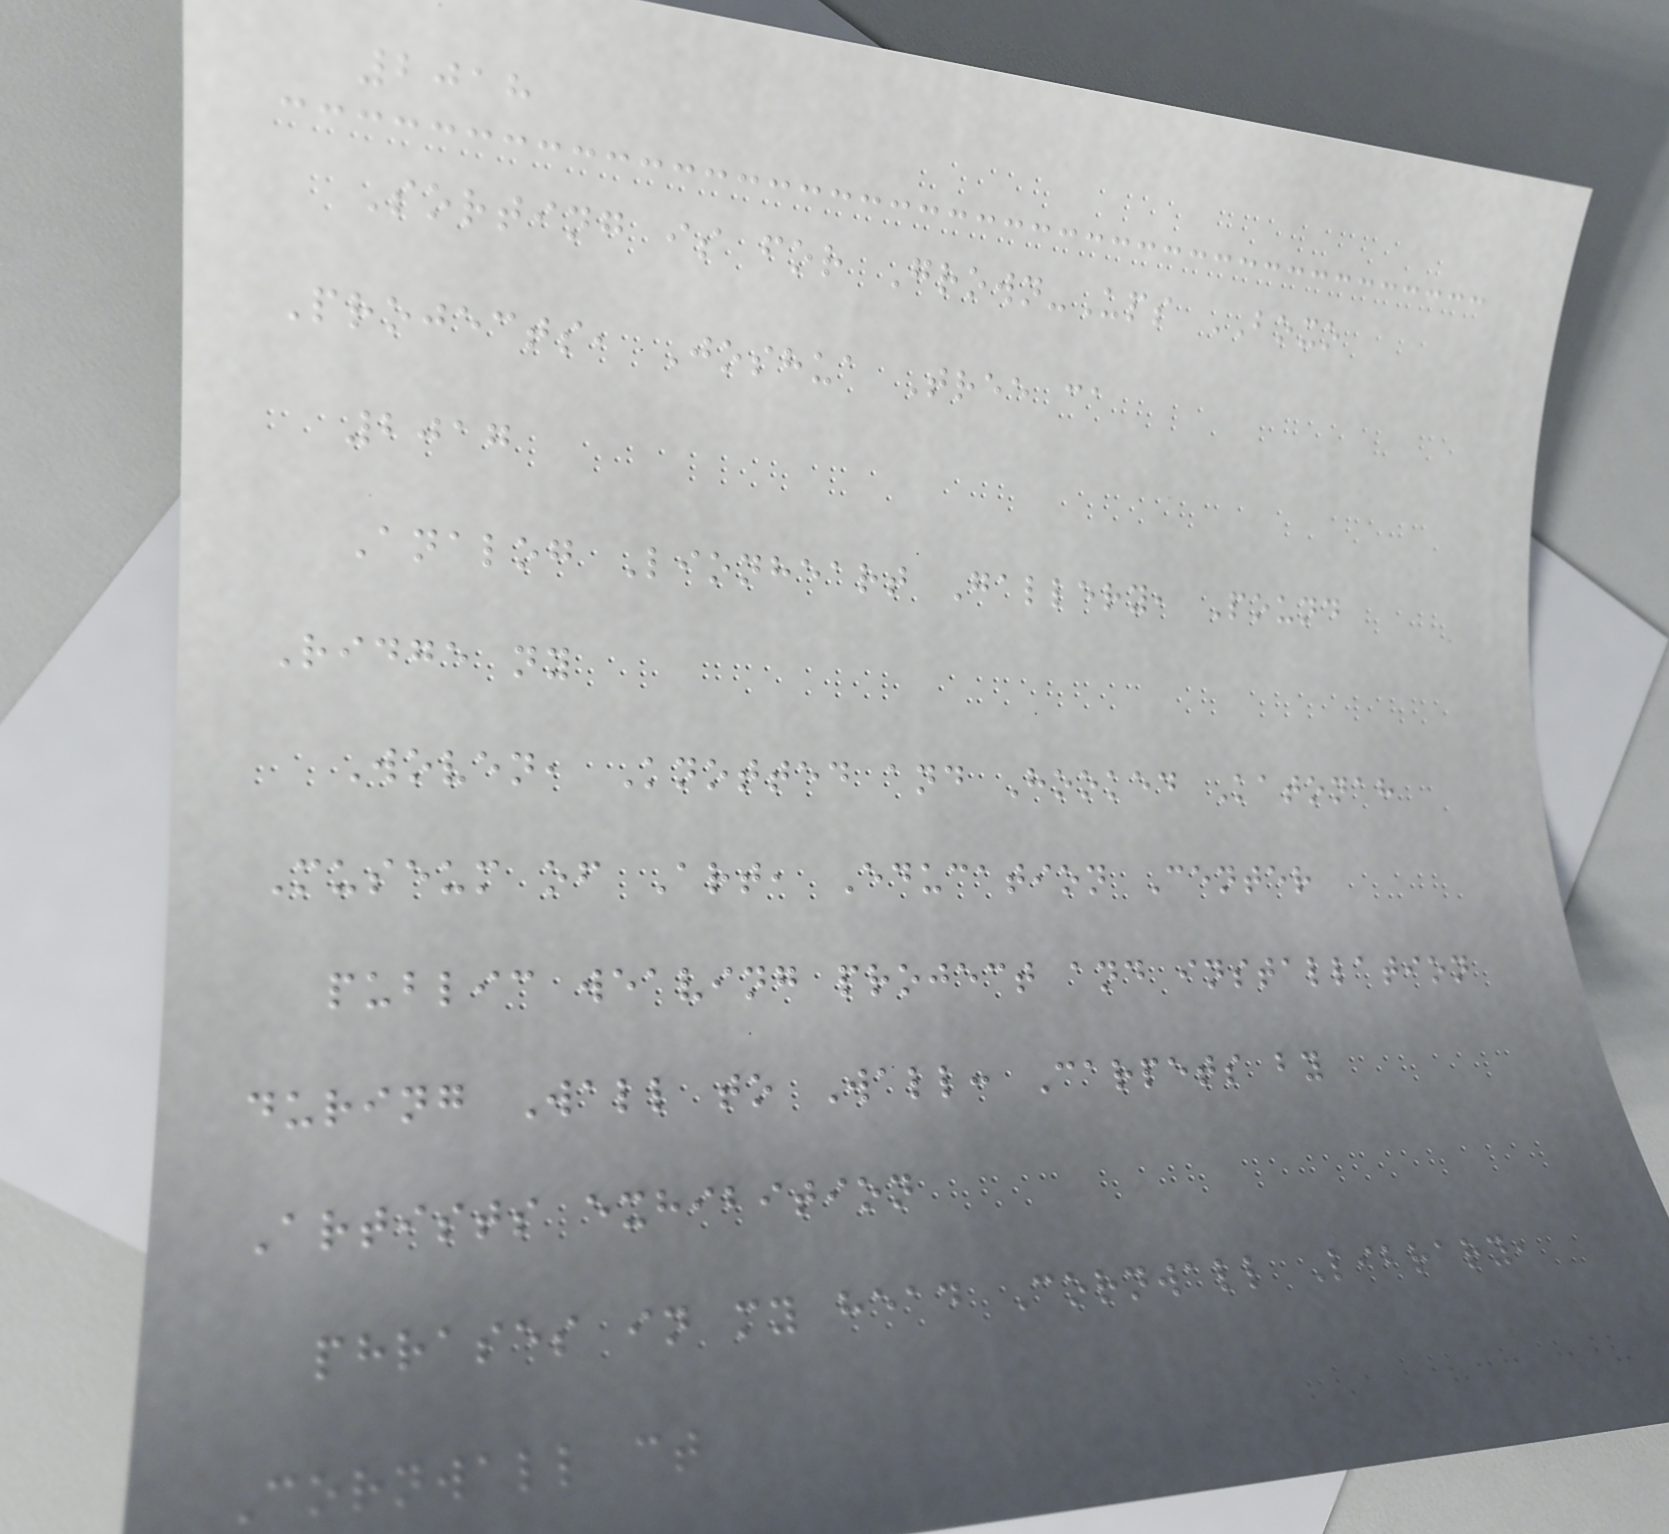2018
Sorting is for Grown-Ups BOXO
Projects, Joshua Tree ca
2017
Analog Lionheart Gallery, Pound
Ridge ny
Woven, Knotted and Hooked Katonah
Museum of Art, Education Center
public weaving project and installation
during Wall to Wall: Carpets by
Artists exhibition
phrases in my head Cornwall Library,
Cornwall ct
